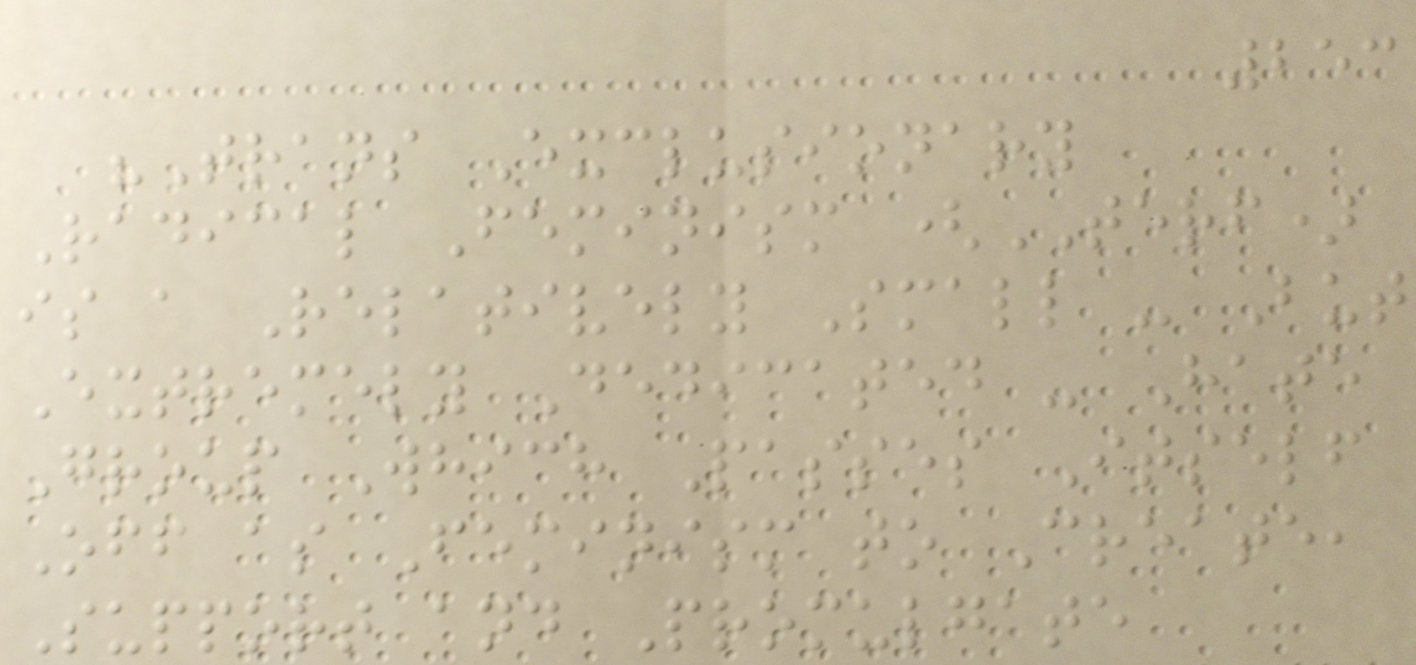253
"Trans Exclusionary
Radical Feminism (TERF)
is a Relatively Small - But
Extremely Dedicated - Hate
Group Which Passes Itself
Off as Feminism to Create,
Support and Promulgate
